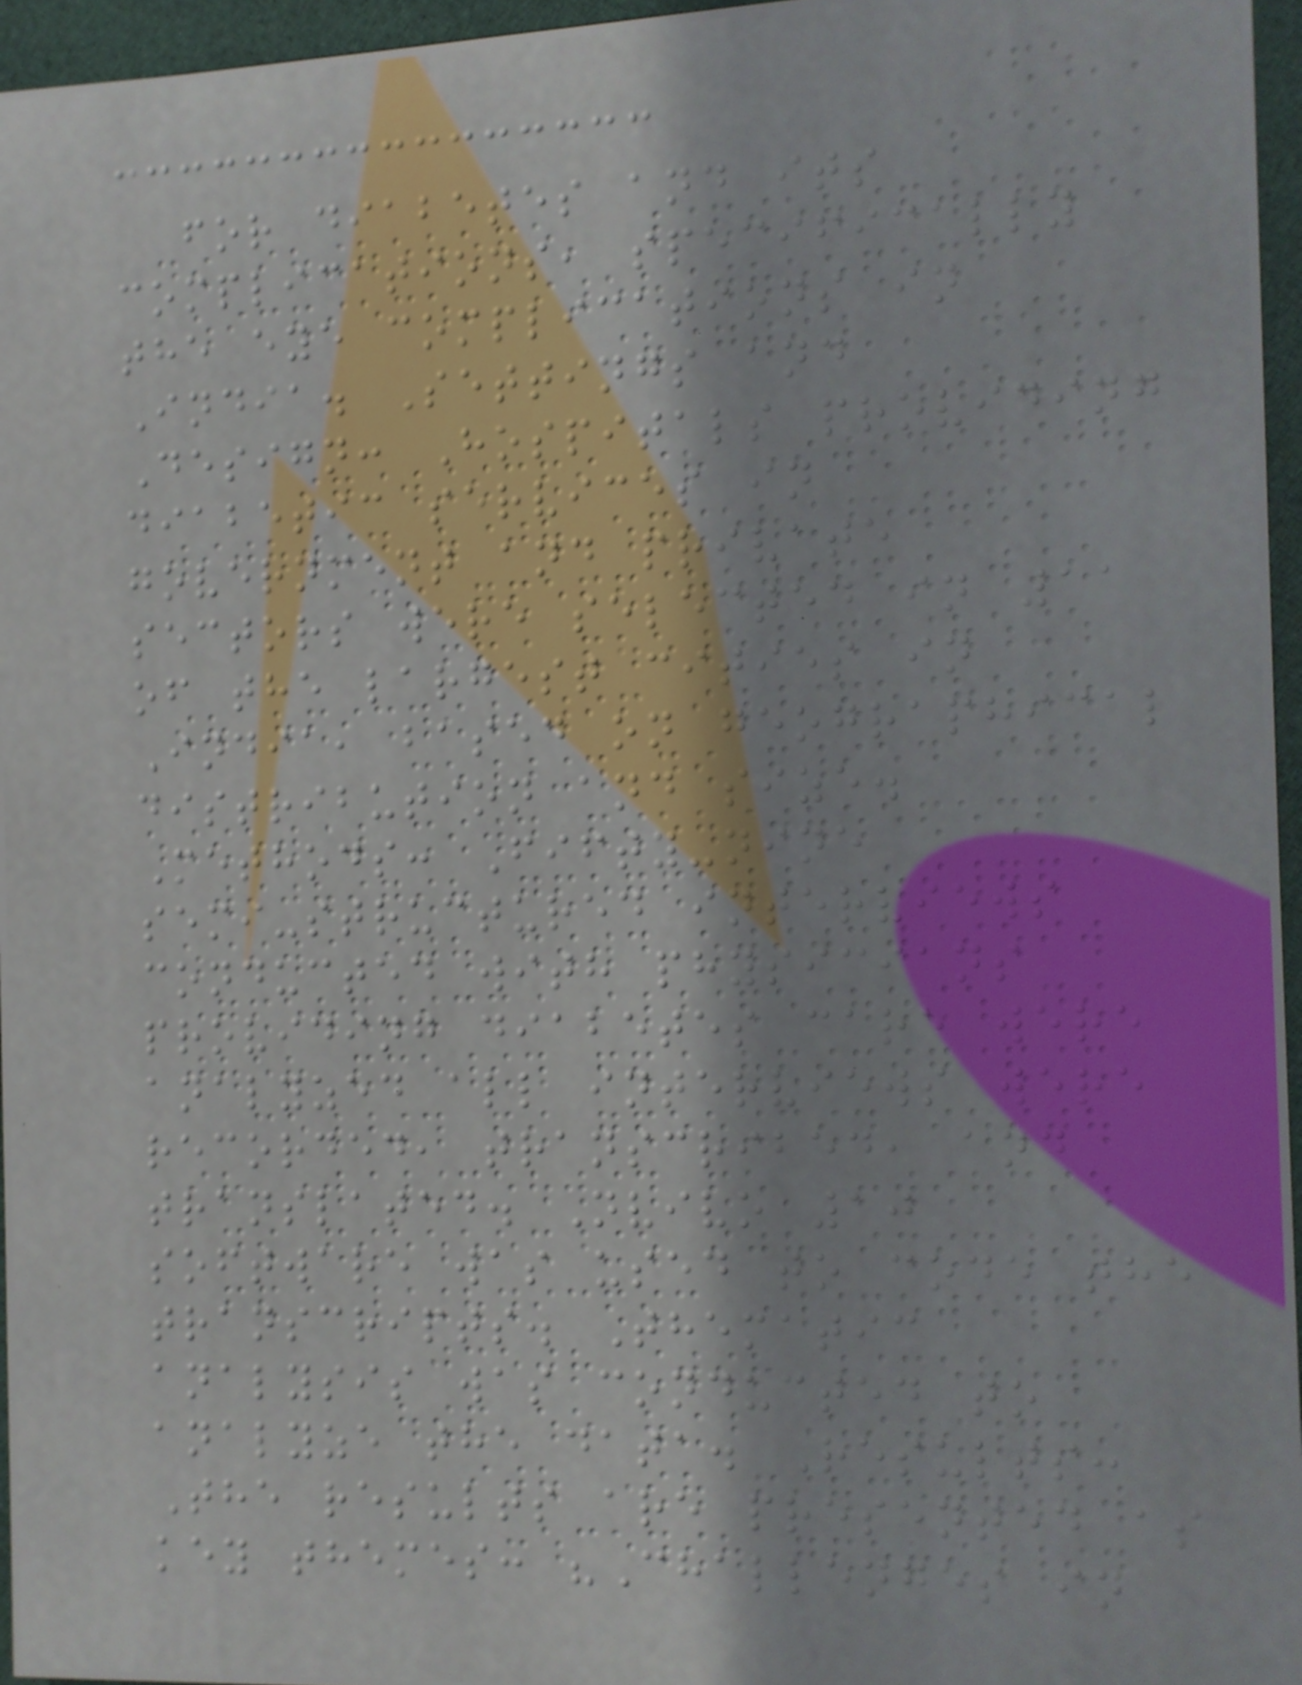for diabetes and its
complications, specifically
the eye complications in
India. Settings and
Design: Hospitals providing
diabetic services in
government and private
sectors were selected in 11
of the largest cities in
India, based on geographical
distribution and size.
Methods: Fifty-nine
semi-structured interviews
conducted with physicians
providing diabetes care were
analyzed all interviews were
recorded, transcribed, and
translated. Nvivo 10
software was used to code the
transcripts. Thematic
analysis was conducted to
analyze the data. Results:
The results are presented as
key themes: "Challenges in
